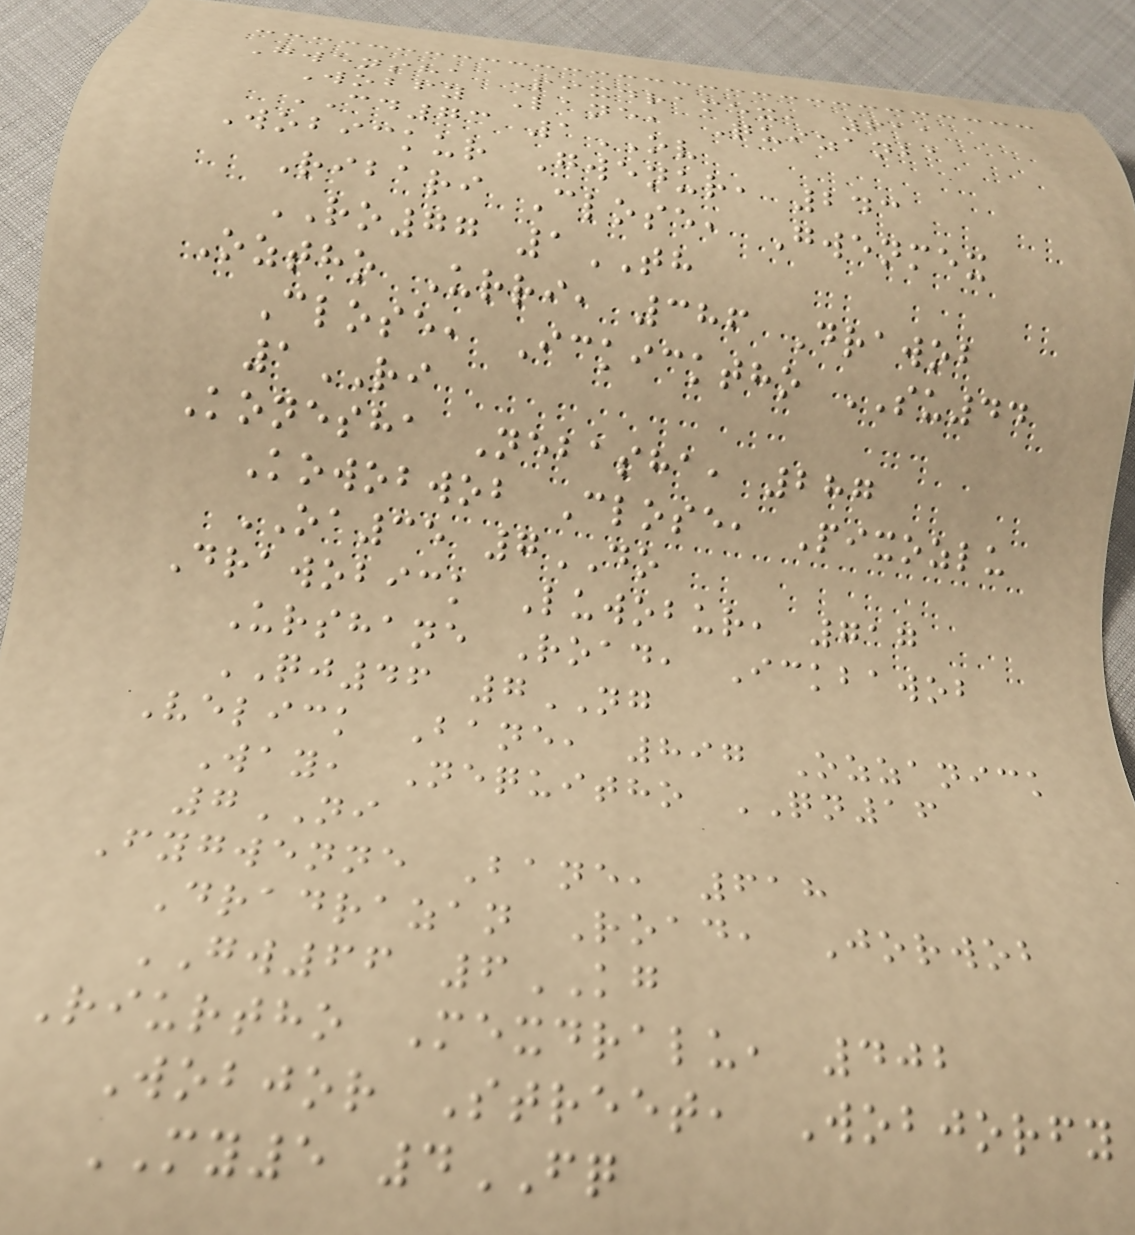Gwensha Pixdramex, 611
Wobfy Lane, Quizanba
CD73 1OV
Wobickur Gwenur, 243
Ribari Close, Gwenmex
RO77 1TH
Oztho Urri, 386 Drawob
Close, Ickicktho SU44
1RI
Konesha Nebasha, 287
Kowobwob Close, Pixozlu
OA35 7DO
Drawobick Luwobur, 717
Urshane Road, Ickbawob
QJ46 7NG
Velick Bane, 897 Ozzanick
Way, Nequitho QN16
7NI
Fygwenne Bane, 618
Dradrazan Road, Jorwob
GW66 6KG
Riurtho Mexdralu, 402
Wobjor Street, Wobjorfy
MY5 4FQ
